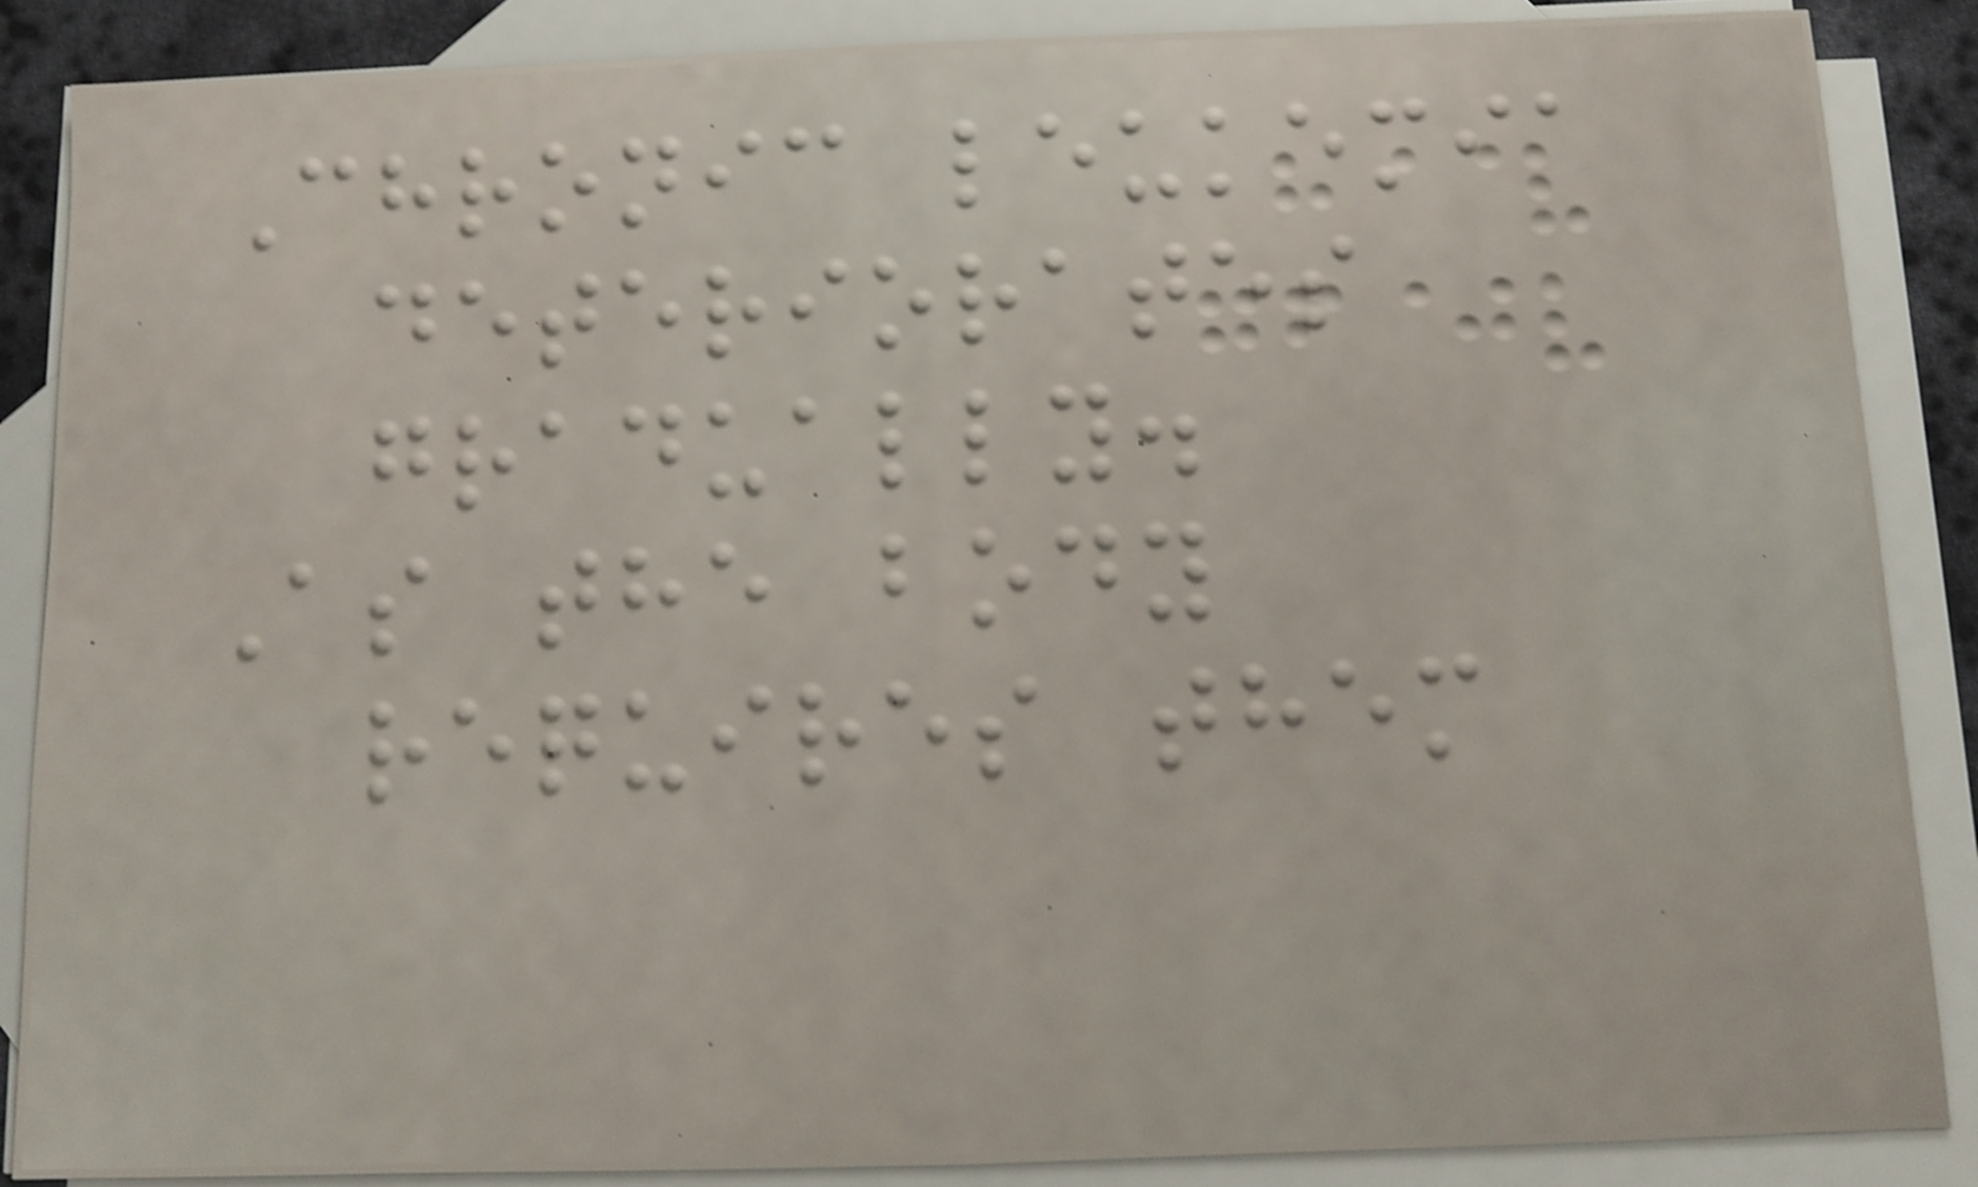Chronic leukemia
deteriorates
gradually.
As the body
requires them
